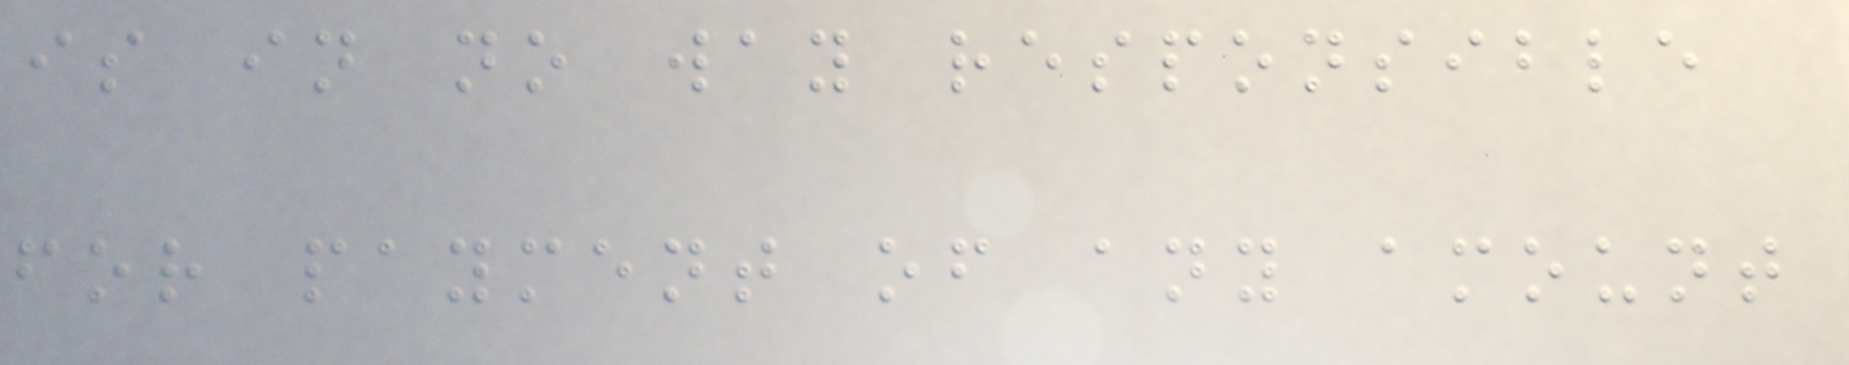is in no way responsible
for payment of any amount
